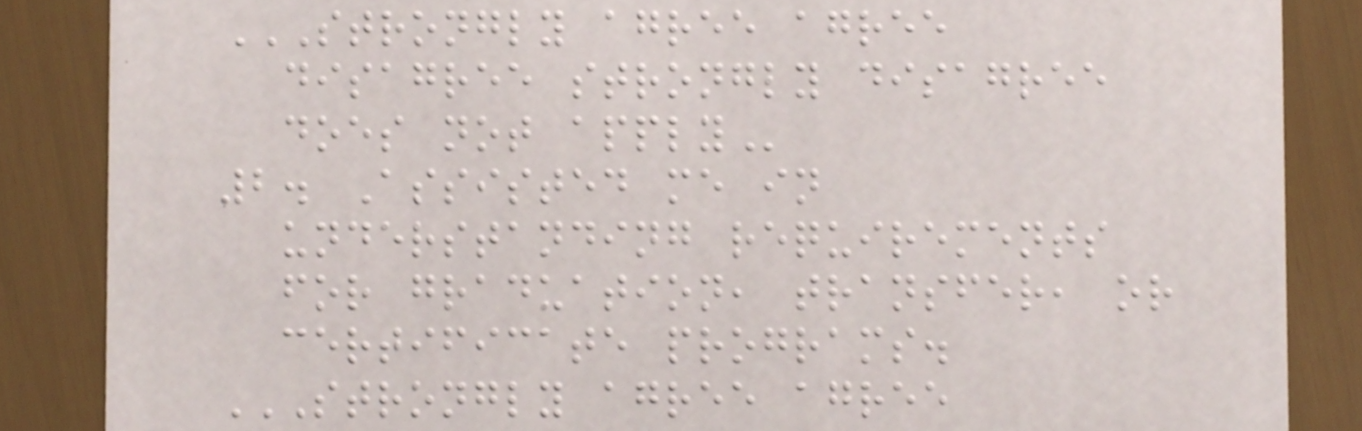STRONGLY AGREE AGREE
DISAGREE STRONGLY DISAGREE
DOES NOT APPLY
2. Assisted me in
understanding requirements
for graduation, transfer, or
certificate programs.
STRONGLY AGREE AGREE
